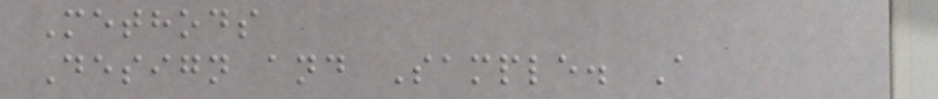Methods
Design and Sample. A
